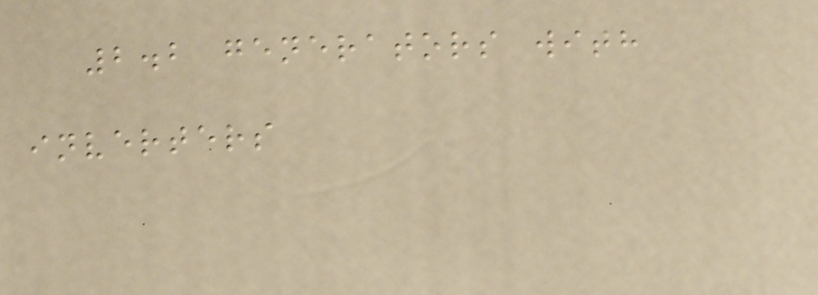2.2 generators with
inverters
